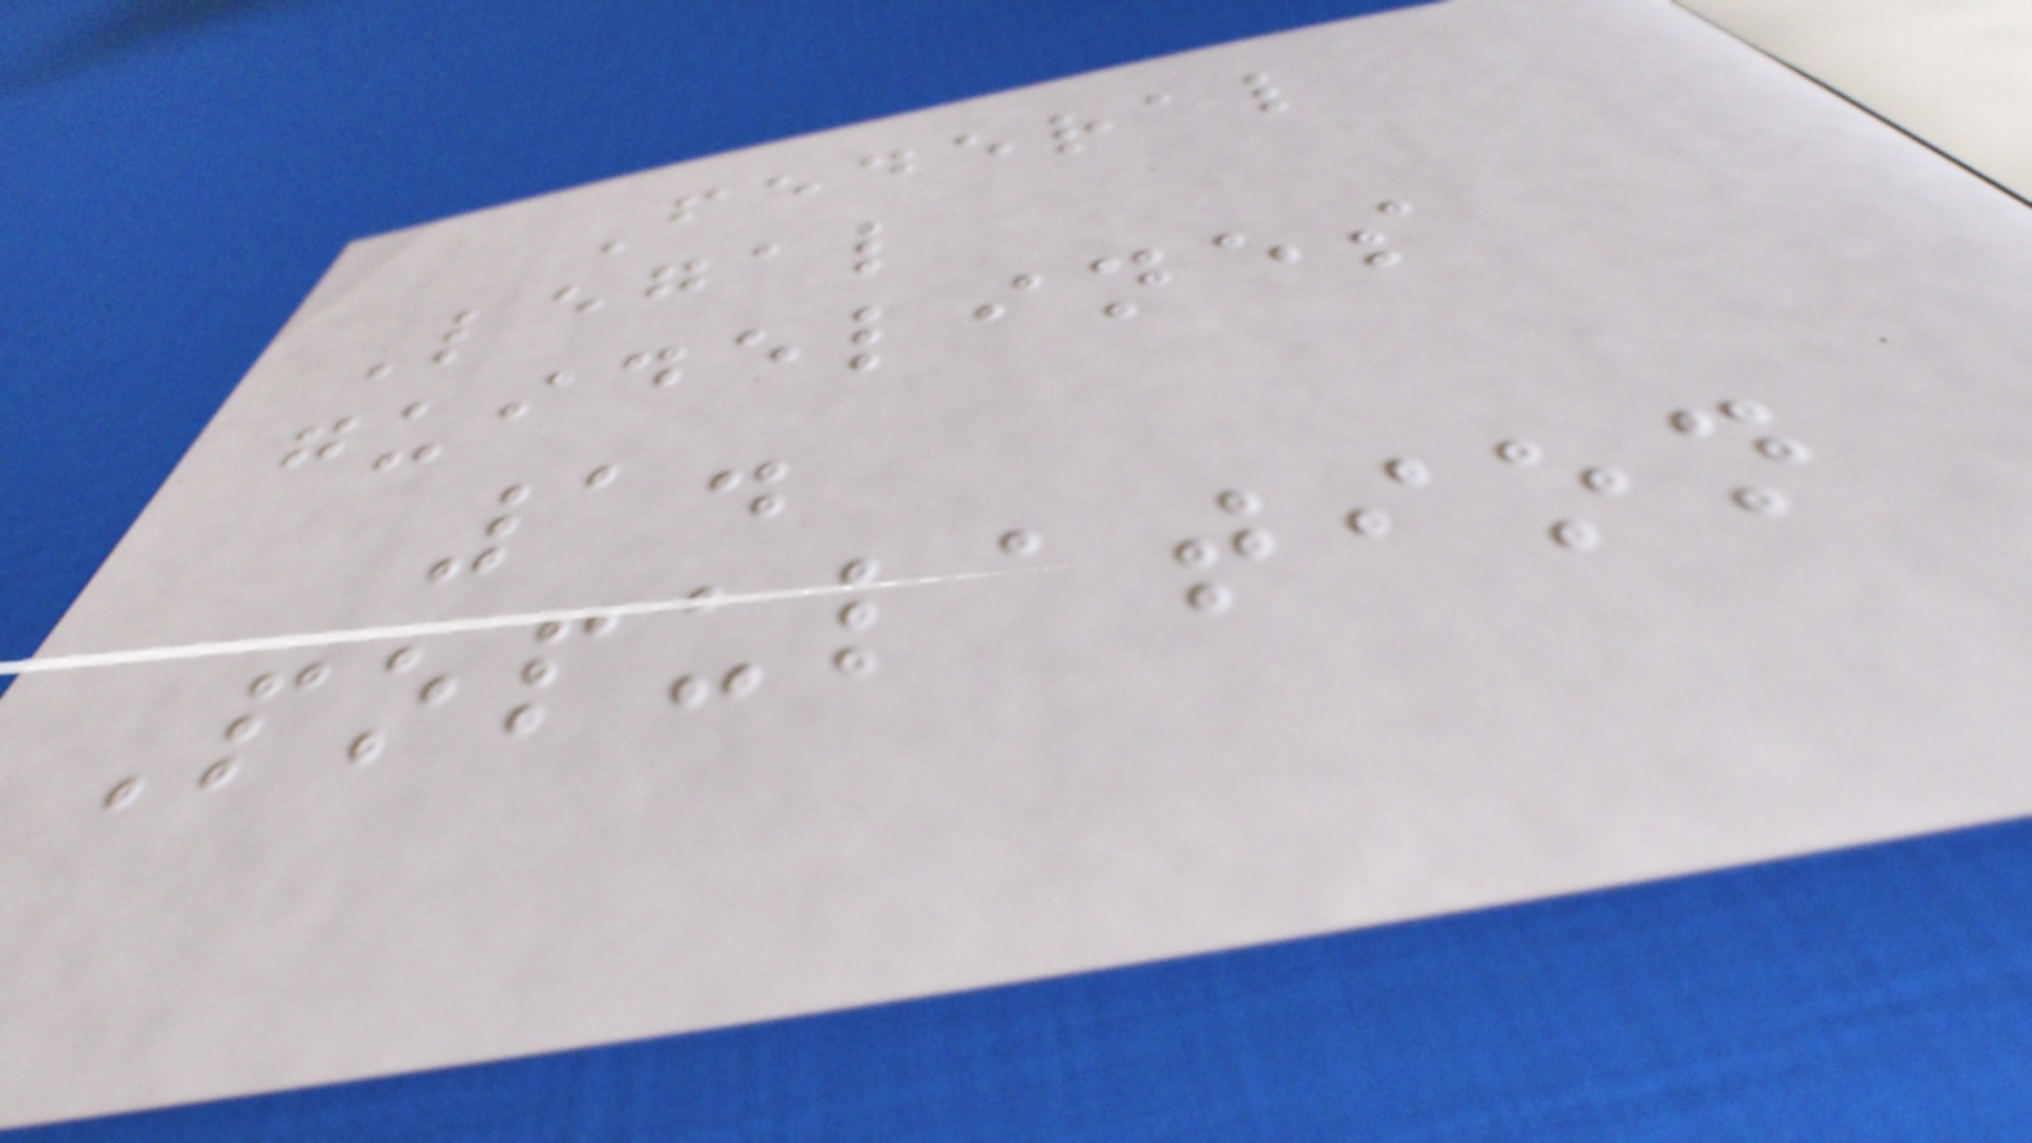Federal
Legal
guidelines
1.
Population
